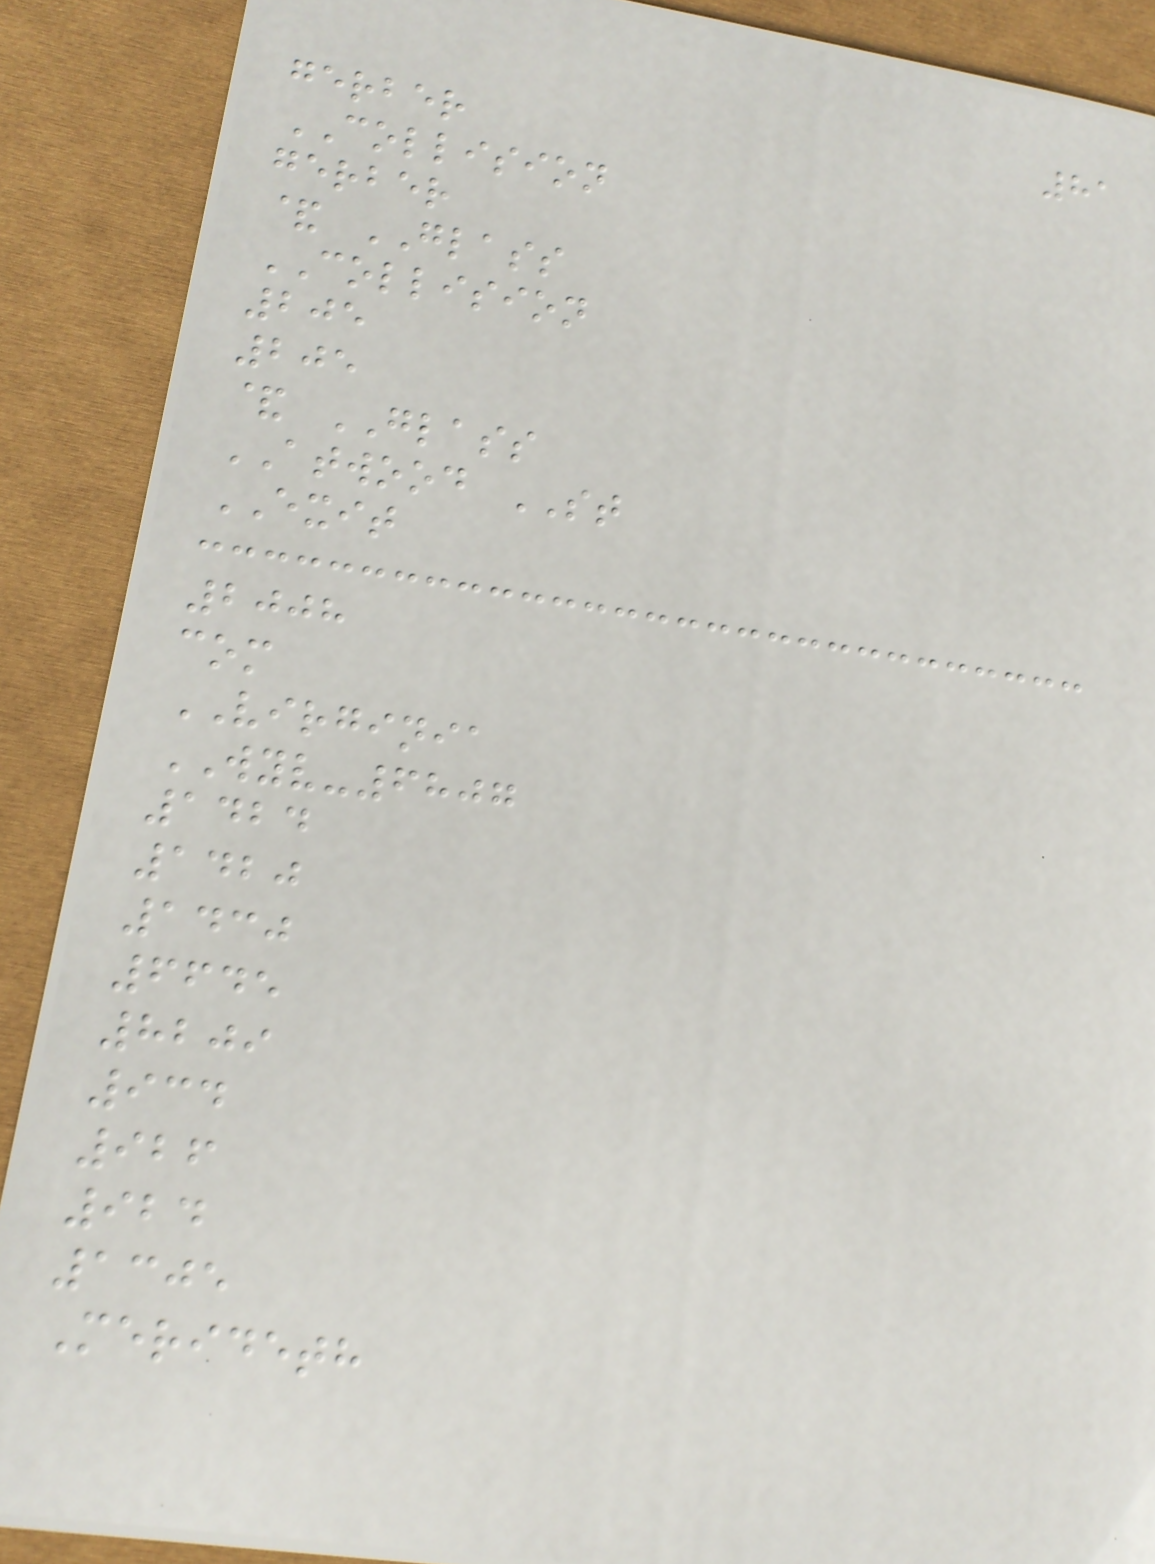81
gerber
COLLISION
gerber
& GLASS
COLLISION
205
205
& GLASS
ATWOOD ST
EXIT
2008
com
VIRGINIA
WYV-6807
1424
1420
1430
6645
8209
934
926
924
1305
Merideth
